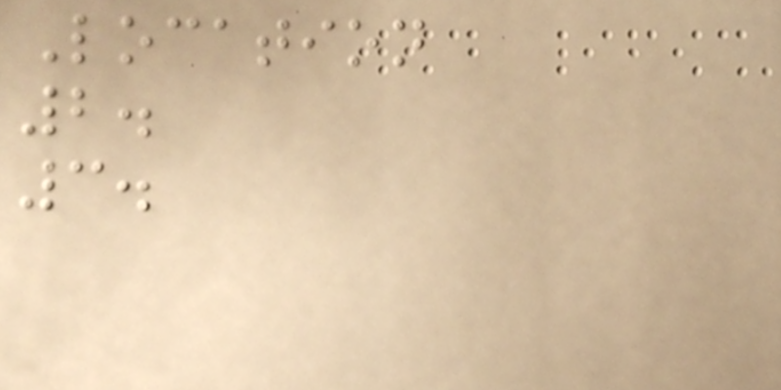Location
2.
3.
